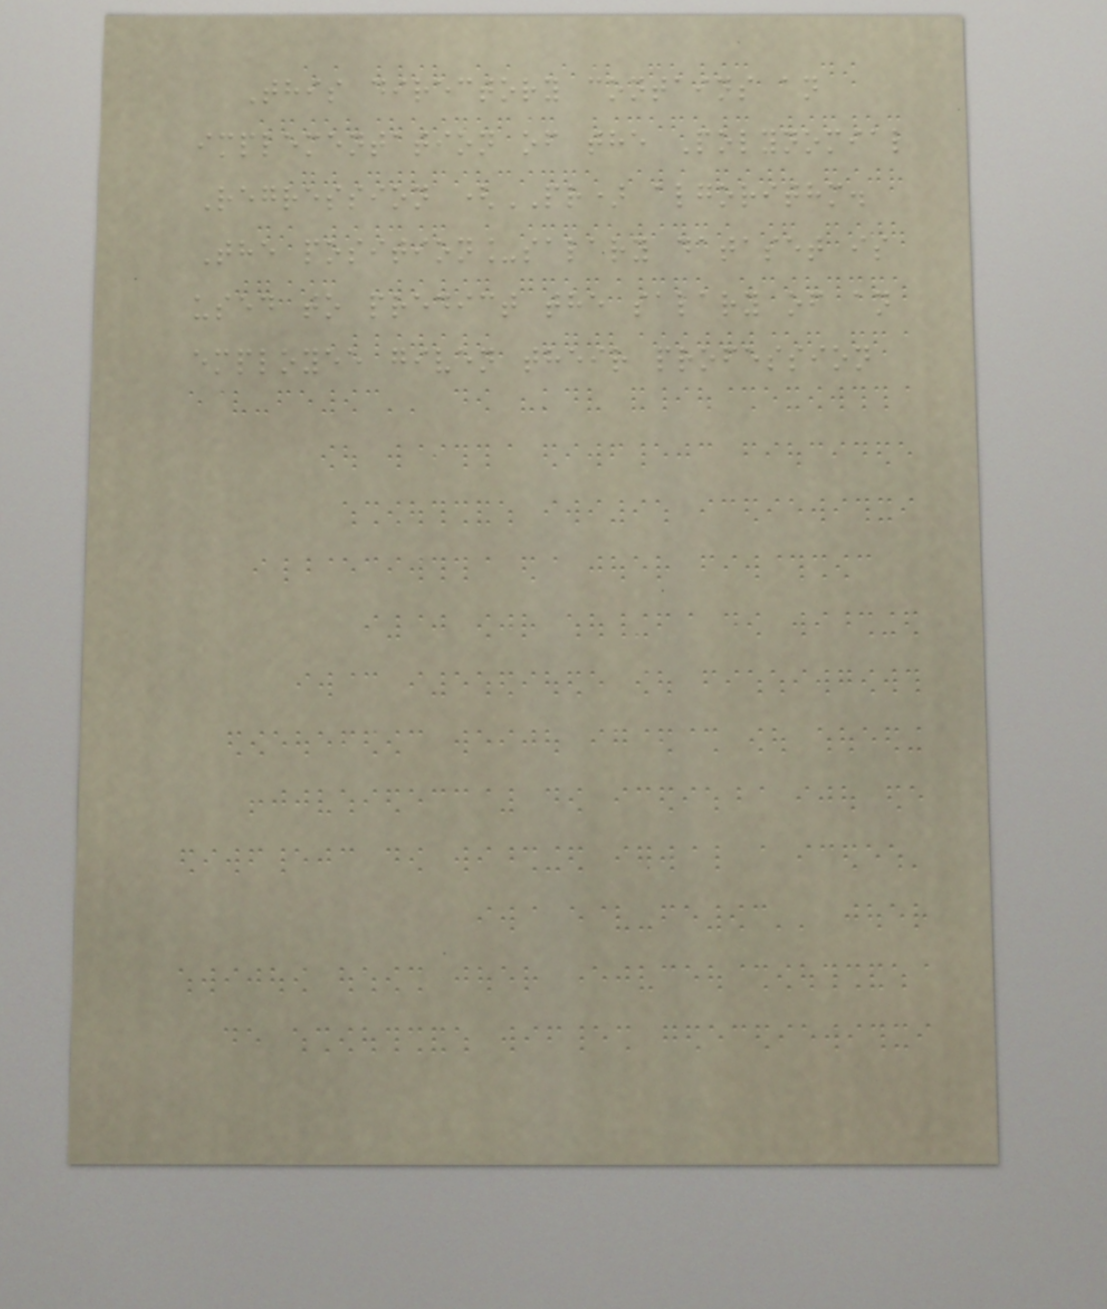This directory contains an
implementation of the Polynomial
Regression (PR) algorithm.
The position_salary dataset is
used to predict the salary of an
employee given their profession
